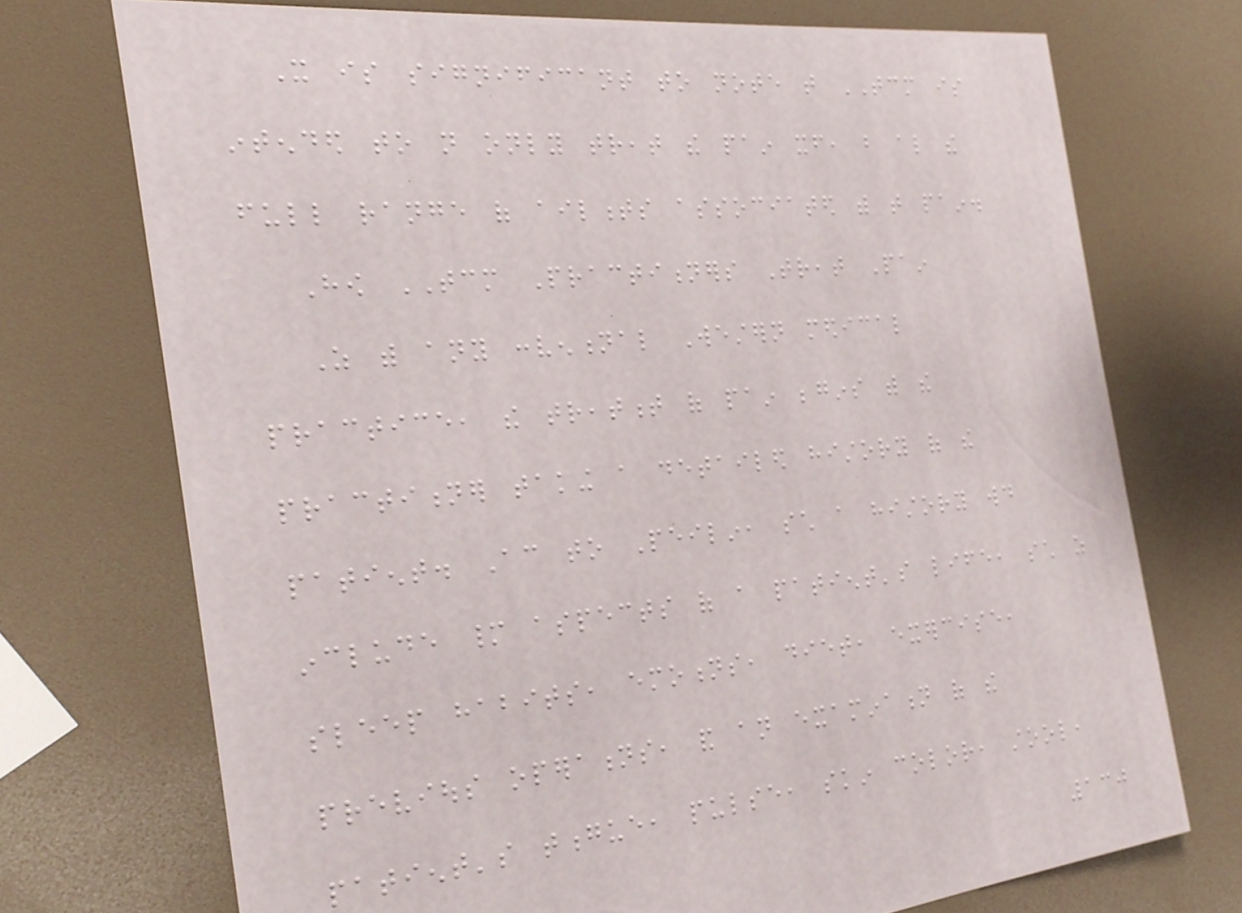It is significant to note that TCM is
intended to not only treat the pain itself, but also the
full range of ailments associated with that pain.
How TCM Practitioners Treat Pain
As with any conventional Western medical
practice, the treatment of pain begins with the
practitioner taking a detailed history of the
patient. According to Peilin, such a history would
include many aspects of a patient's life, such as
sleep habits, emotions, diet, exercise,
previous operations, and an examination of the
patient's tongue, pulse, skin color, stool,
130
